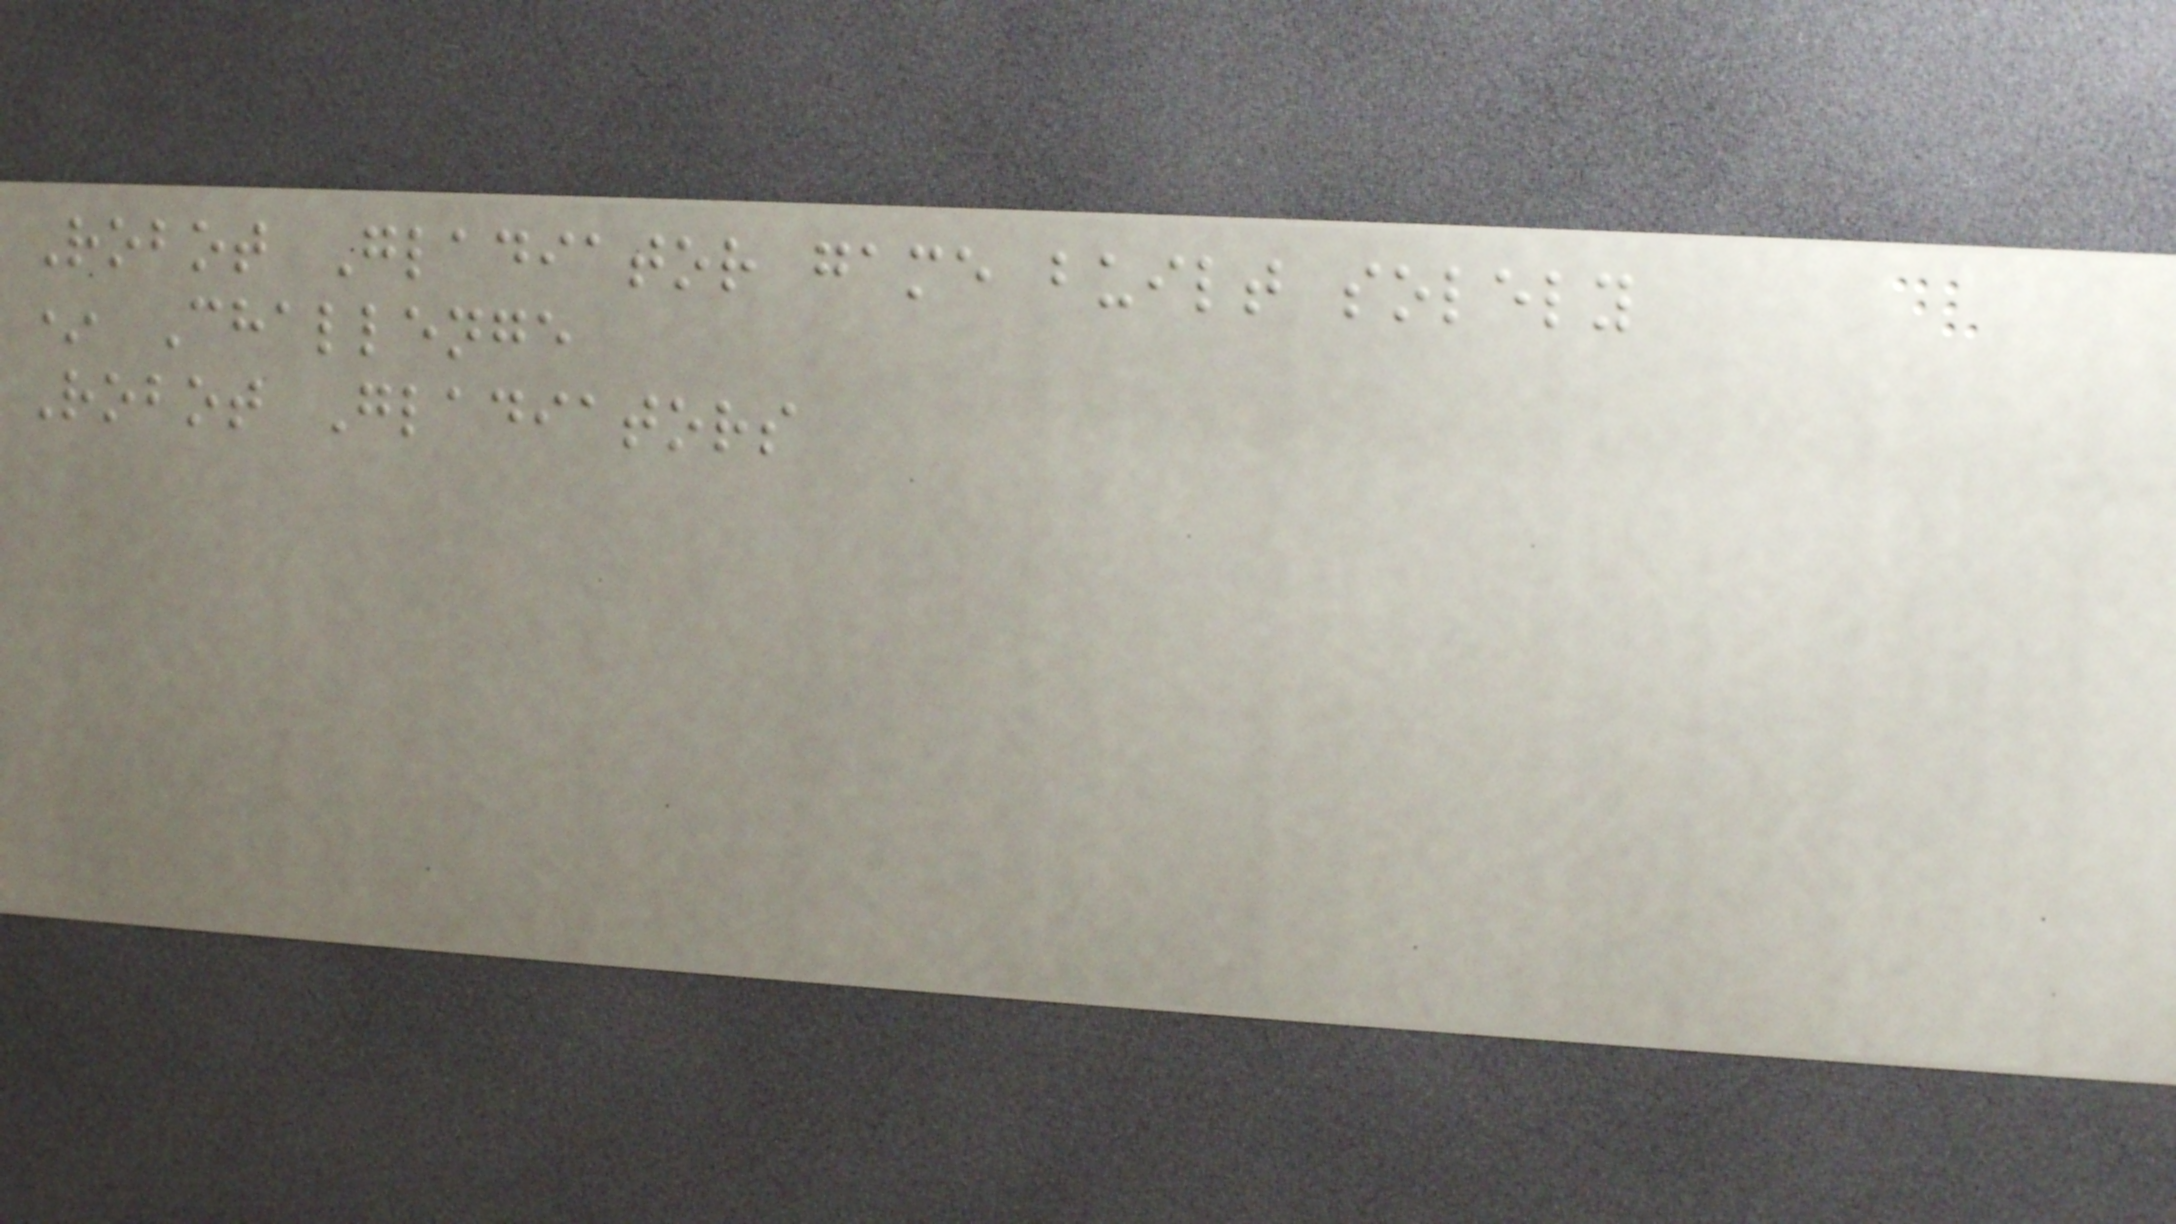Robot Gladiator game built solely
* Challenge
Robot Gladiators
